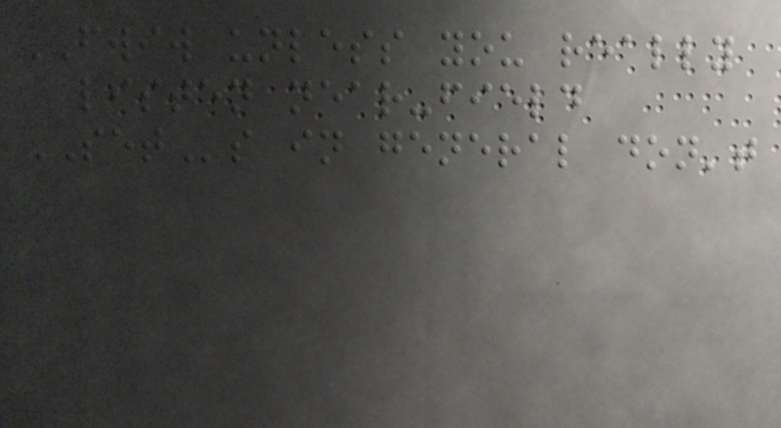FWIW unless you really
listen near-field
SETs in general don't
